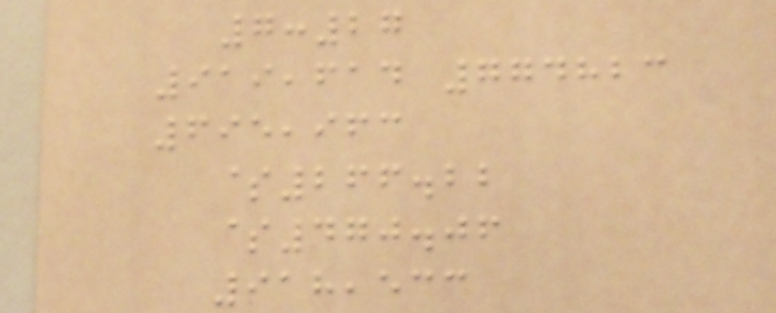7:27
919,614 774823
695,963
$266.22
$470.06
918,533
